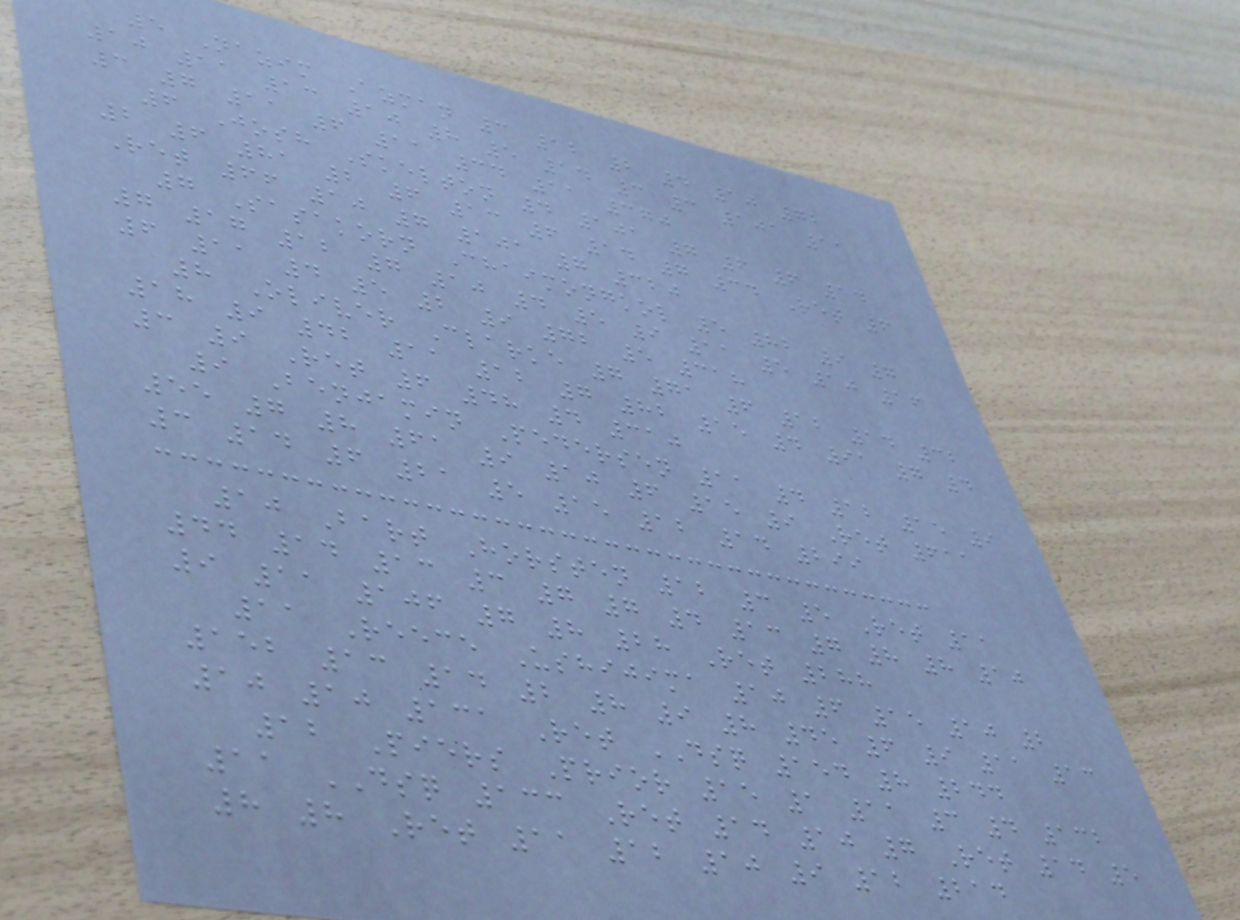5 Nazim Azman 3 12 2 4 10 72
10 11 13 10 8 5 14 3 3 101 11
3 7 11 6 11 34 11 370
6 Josh Skelton 4 101 7 6 6 14
2 6 81 2 6 13 6 14 7 34 Ret 6
Ret 66 10 7 101 7 320
7 Sasakorn Chaimongkol 5 82 9 7
7 17 12 7 10 4 5 9 11 5 10 16
6 11 4 5 2 9 72 5 318
8 Oliver Clarke 7 71 6 12 14 32
18 9 42 11 12 7 82 15 4 91 7 4
3 9 Ret 6 48 4 310
9 Benjamin Pedersen 11 4 12 15 9
55 7 8 61 9 10 6 15 9 Ret 611
3 14 6 21 5 15 12 14 299
10 Bart Horsten 12 3 5 Ret 11
44 14 13 3 7 7 4 13 7 8 8 10
9 11 106 7 8 28 Ret 288
11 Reece Ushijima 10 6 15 10 2
152 13 14 2 8 9 8 45 6 9 11 13
10 10 131 Ret DSQ 154 8 244
12 Piers Prior 15 1 11 3 4 132
11 DSQ 133 Ret 14 10 7 Ret 14 5
8 8 Ret 11 12 10 9 12 214
